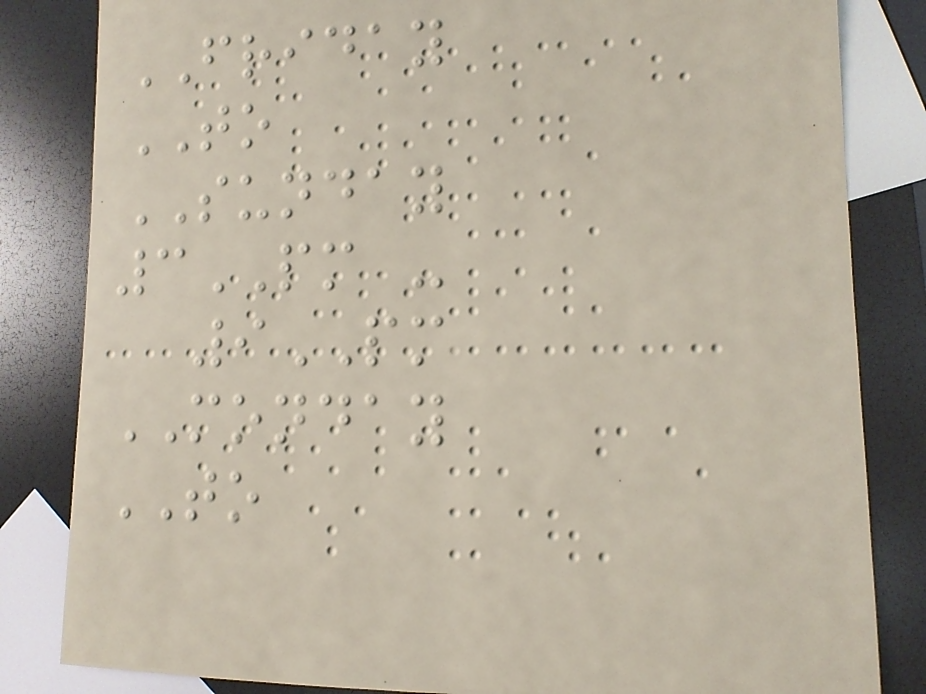FRIDAY
TO
SUNDAY
3PM -
9PM
MONDAY
TO
